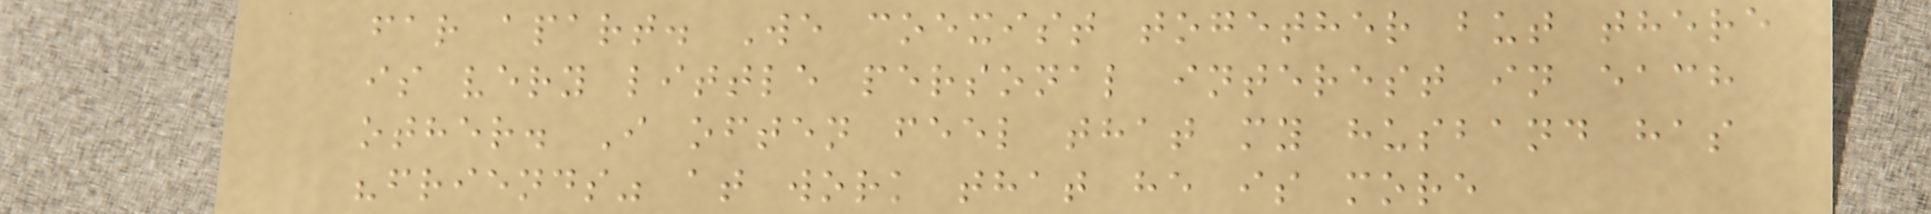far apart. We coexist together but there
is very little personal interest in each
other. I often feel that my husband has
"friends" at work that he is more
